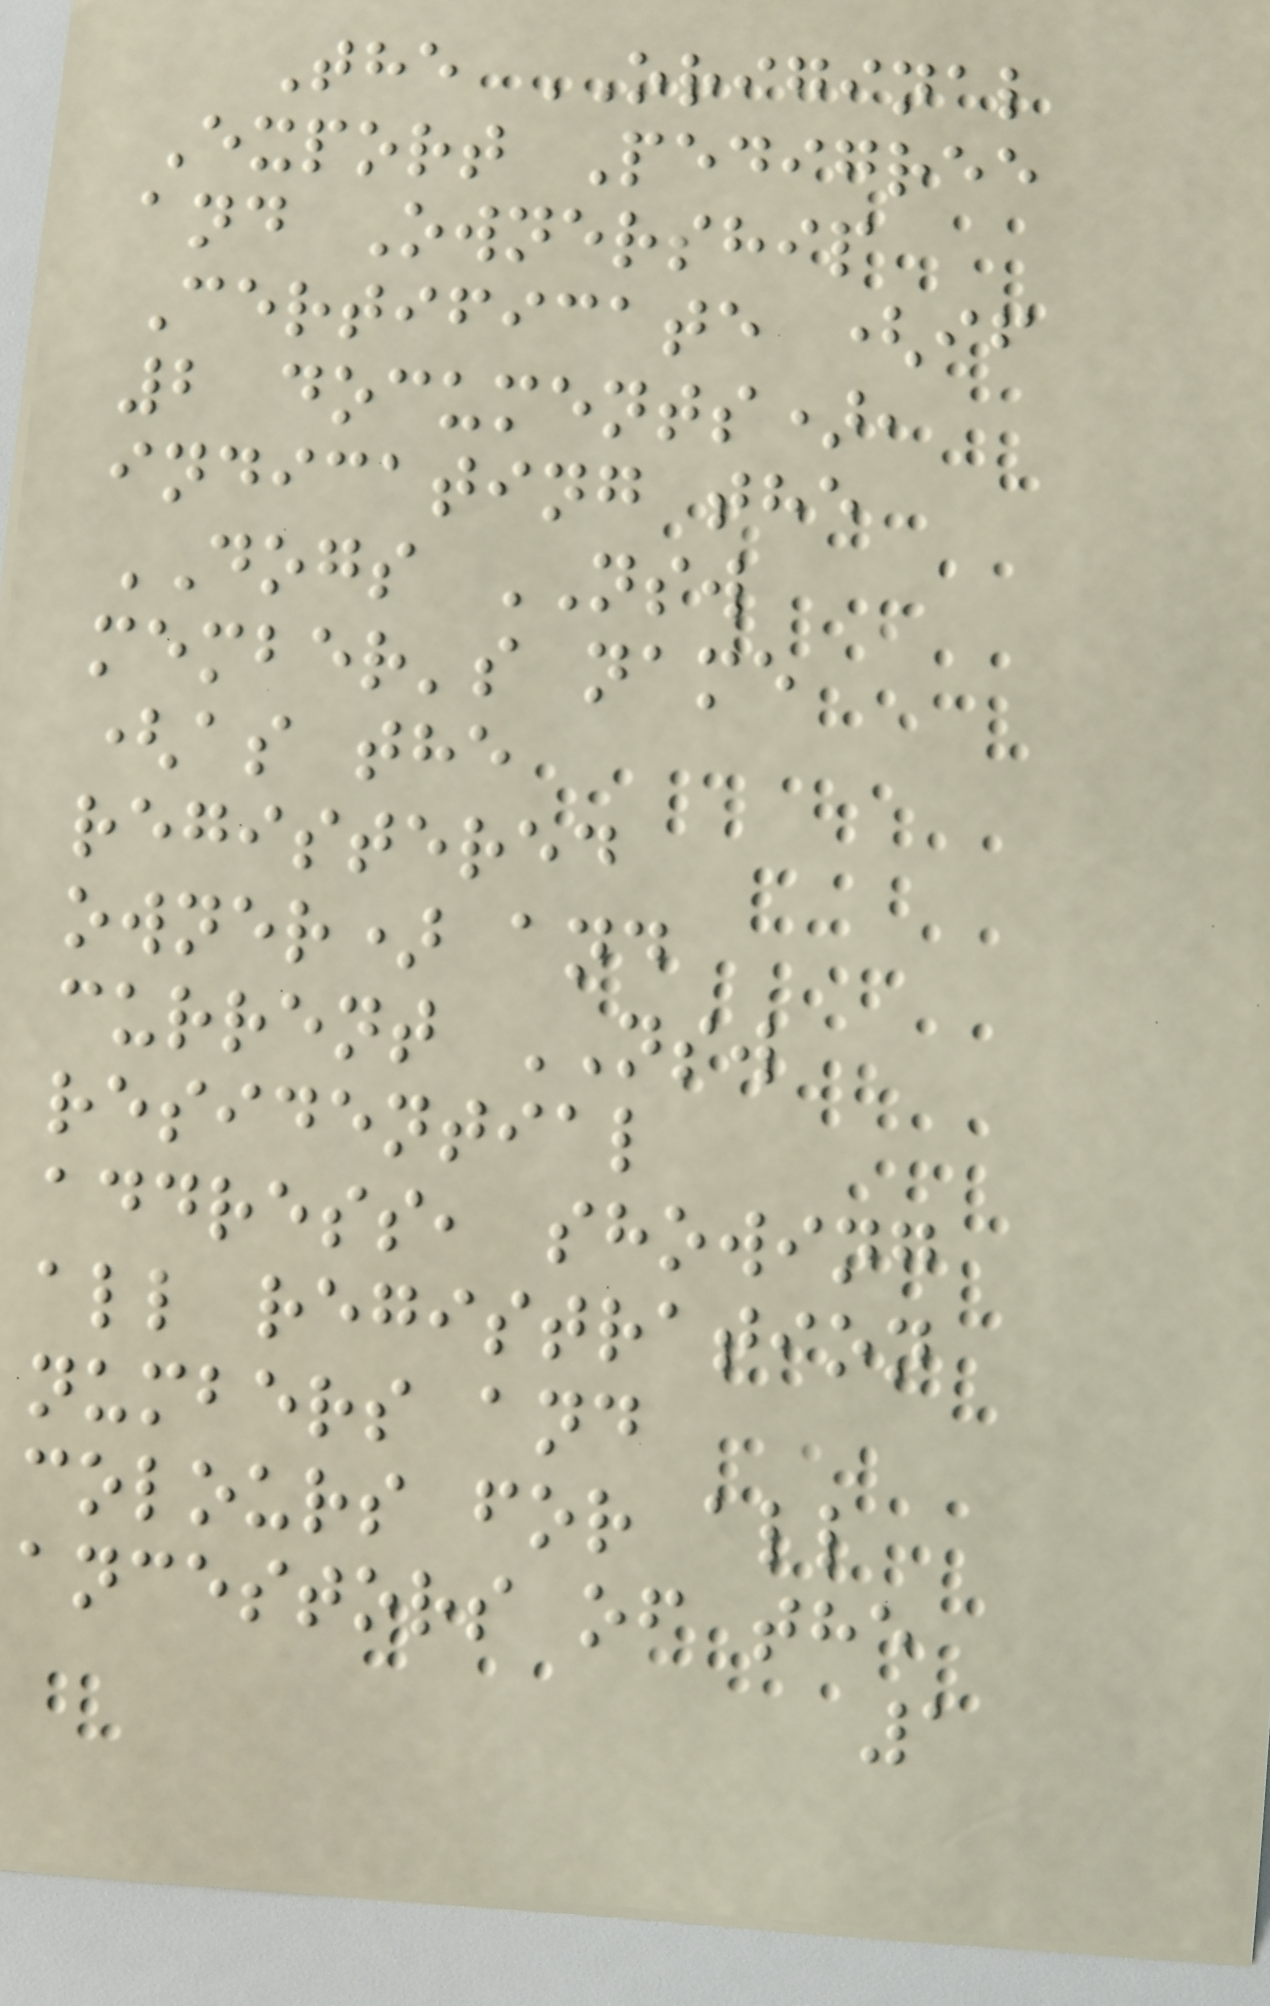The ORIGINAL
Export Pedigree
and Ownership
Certificate (if
2 documents),
indicating the
DOGS NSW
member's name
(as the
registered
owner) and
current NSW
residential
address, showing
all registration
numbers and
colours for all
ancestors of the
1
